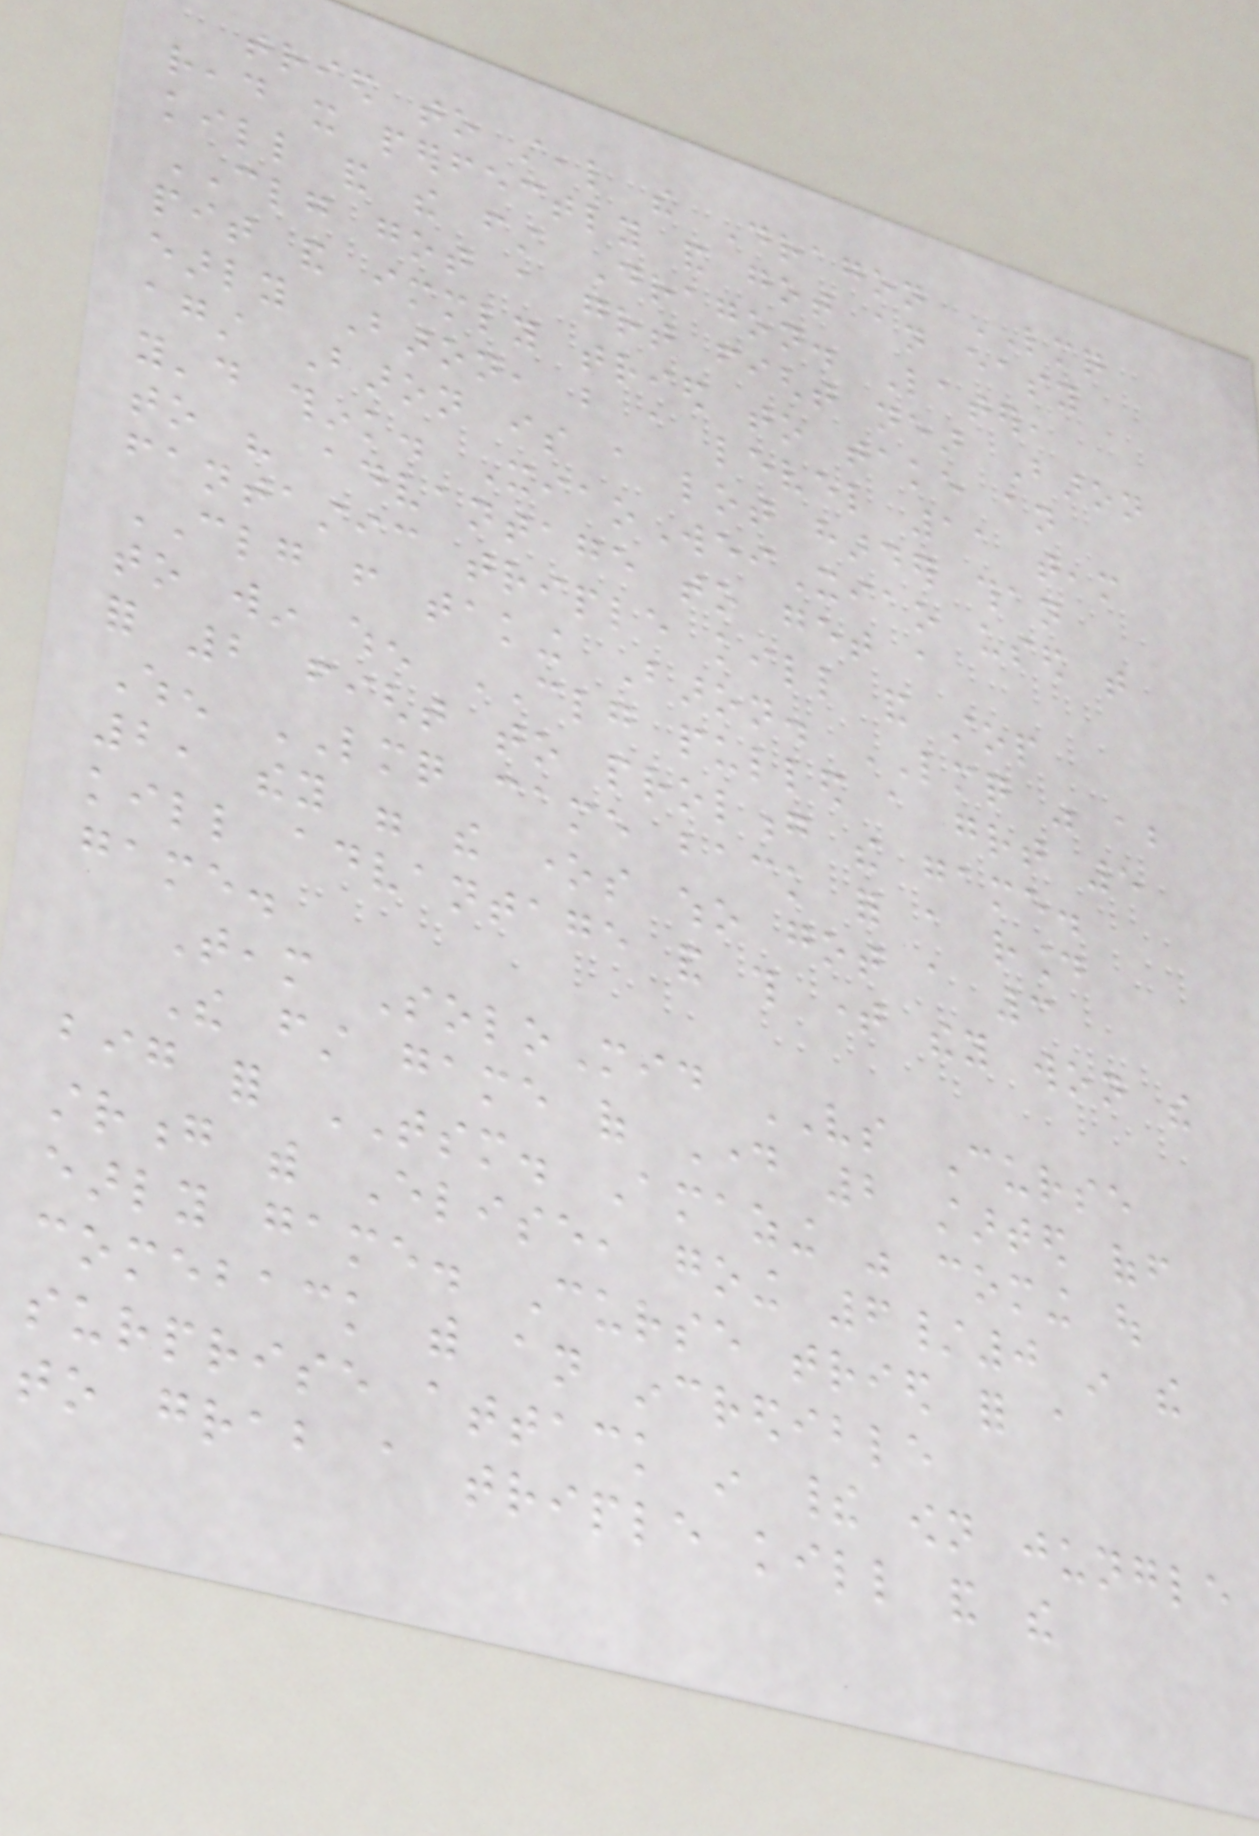tried to steal the Dragon LMQ
read it perfectly and got an easy
kill and the first Dragon. Later,
CLG got a great fight near Baron
pit and immediately tried to take an
early Baron, but a level 11 team
against Baron is a lot harder than
you'd think. XiaoWeiXiao used that
to his advantage to get a
fantastic triple kill and stop
CLG from taking Baron. LMQ was about
to win when CLG pulled a great 5
for 2 fight to prolong the game.
When LMQ came back for a round
2, they were the ones who got a 3
kill advantage and this time they won the
game.
Team SoloMid VS Curse
The first game of Day 2 started off
big for TSM. Amazing was coming out
strong with Elise, going 6/0 in the
early game. Curse tried for a
comeback with an incredible
surprise attack in their own jungle
to grab a triple kill and the
